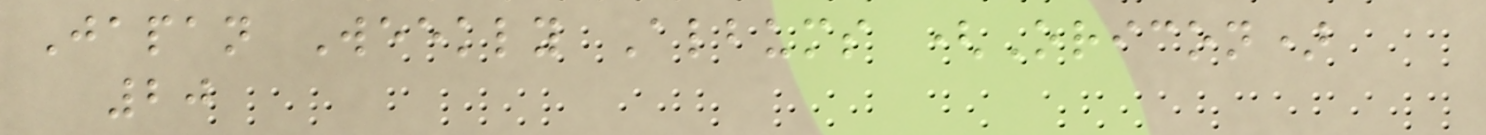Japan Weekly Albums (Oricon)
20
